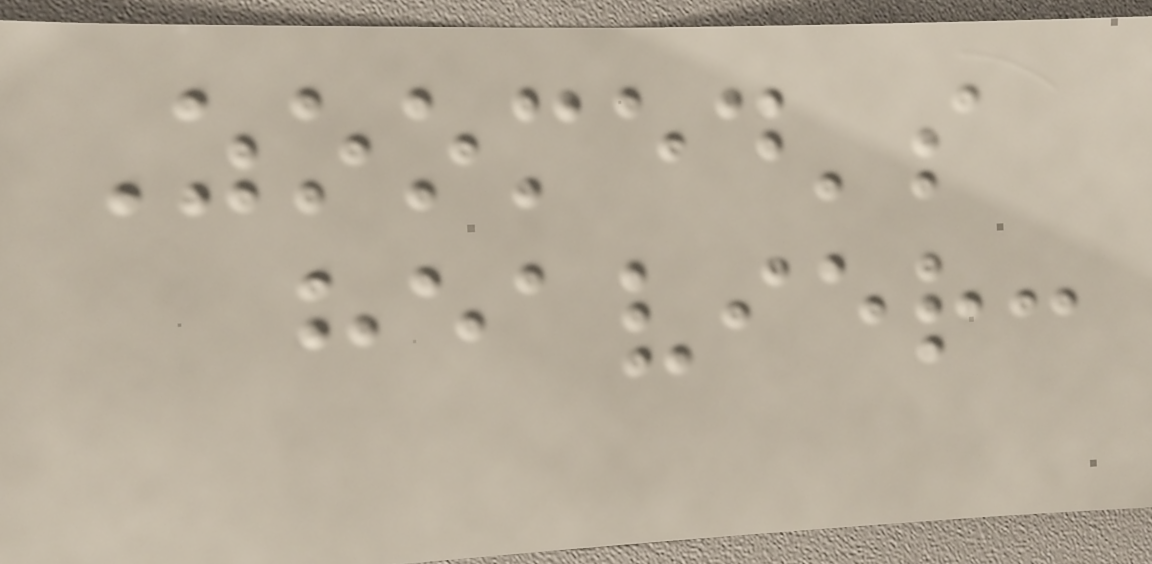Zoomed's
heavier:
